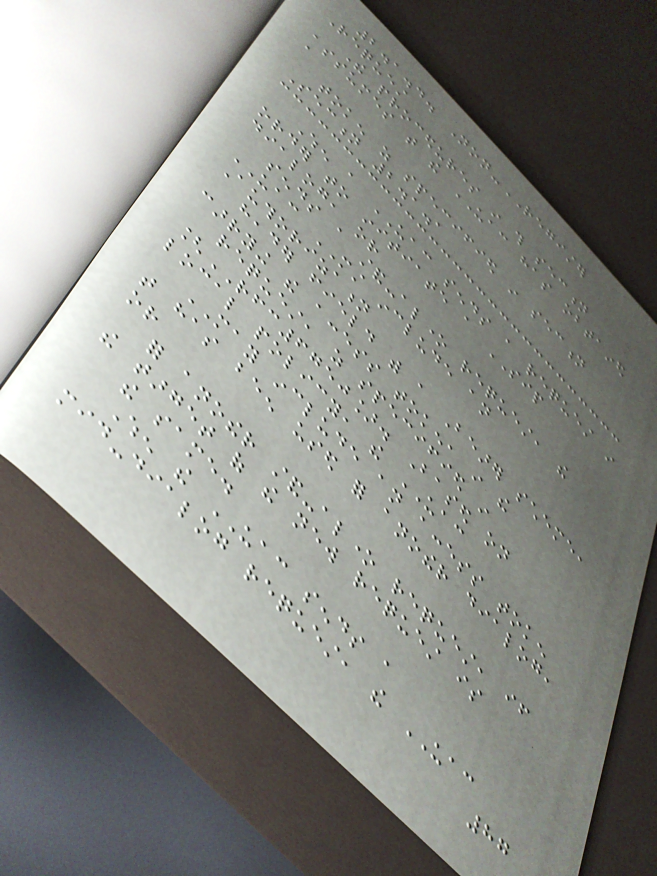2.1.4. Non-REGISTER
Request
The procedures in this section
assumes that the UAC has obtained
a
token as specified in section
Section 2.1.1
When a UAC sends a request in
order to initiate a SIP
dialog, or
sends a stand-alone request, the
UAC MUST include an
Authorization
header field with a Bearer scheme,
carrying the access token, in the
request, as specified in
[RFC6750]. Based on
local policy, the UAC
MAY include an access token
that has been used for another dialog,
or
for another stand-alone request, if
the target of the new request is
the same.
When the UAC sends a
mid-dialog request, the UAC
87
